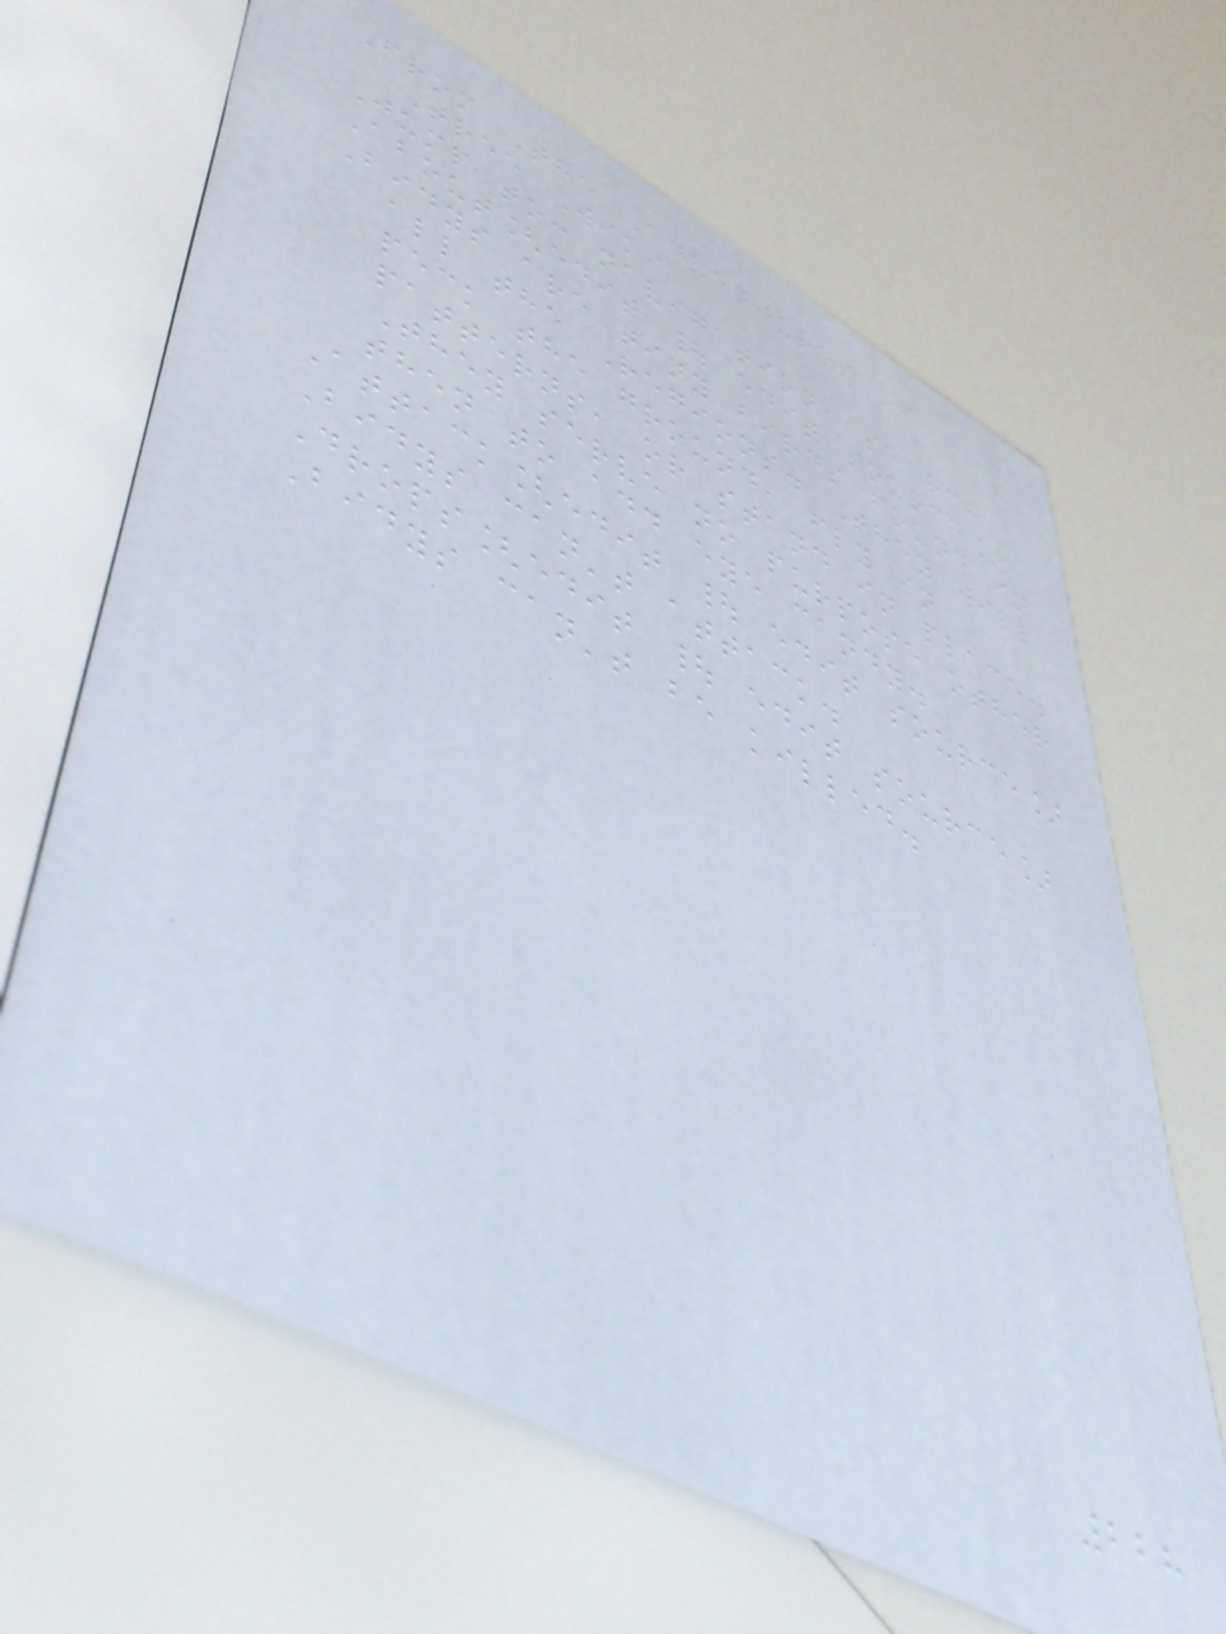From The Adventures of
Tree Wiki
Jump to: navigation, search
About[edit | edit source]
Bidys are tiny birds found in
all the Regions. They will
peck the ground, fly in
patterns, or stand in place.
They serve no purpose other
then to add eye candy.
Attack[edit | edit source]
Bidys can't attack.
Drops[edit | edit source]
Bidys can't be killed.
228
